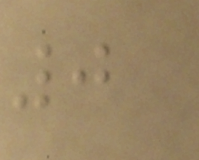0
